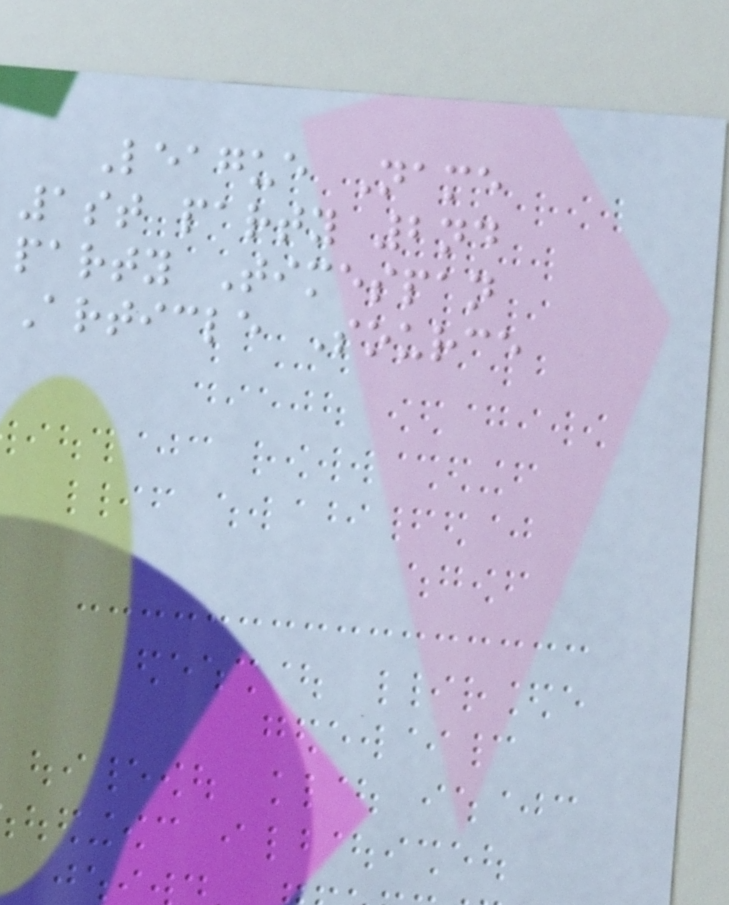League Name
1st party 2nd
party Timespan
Article Source
